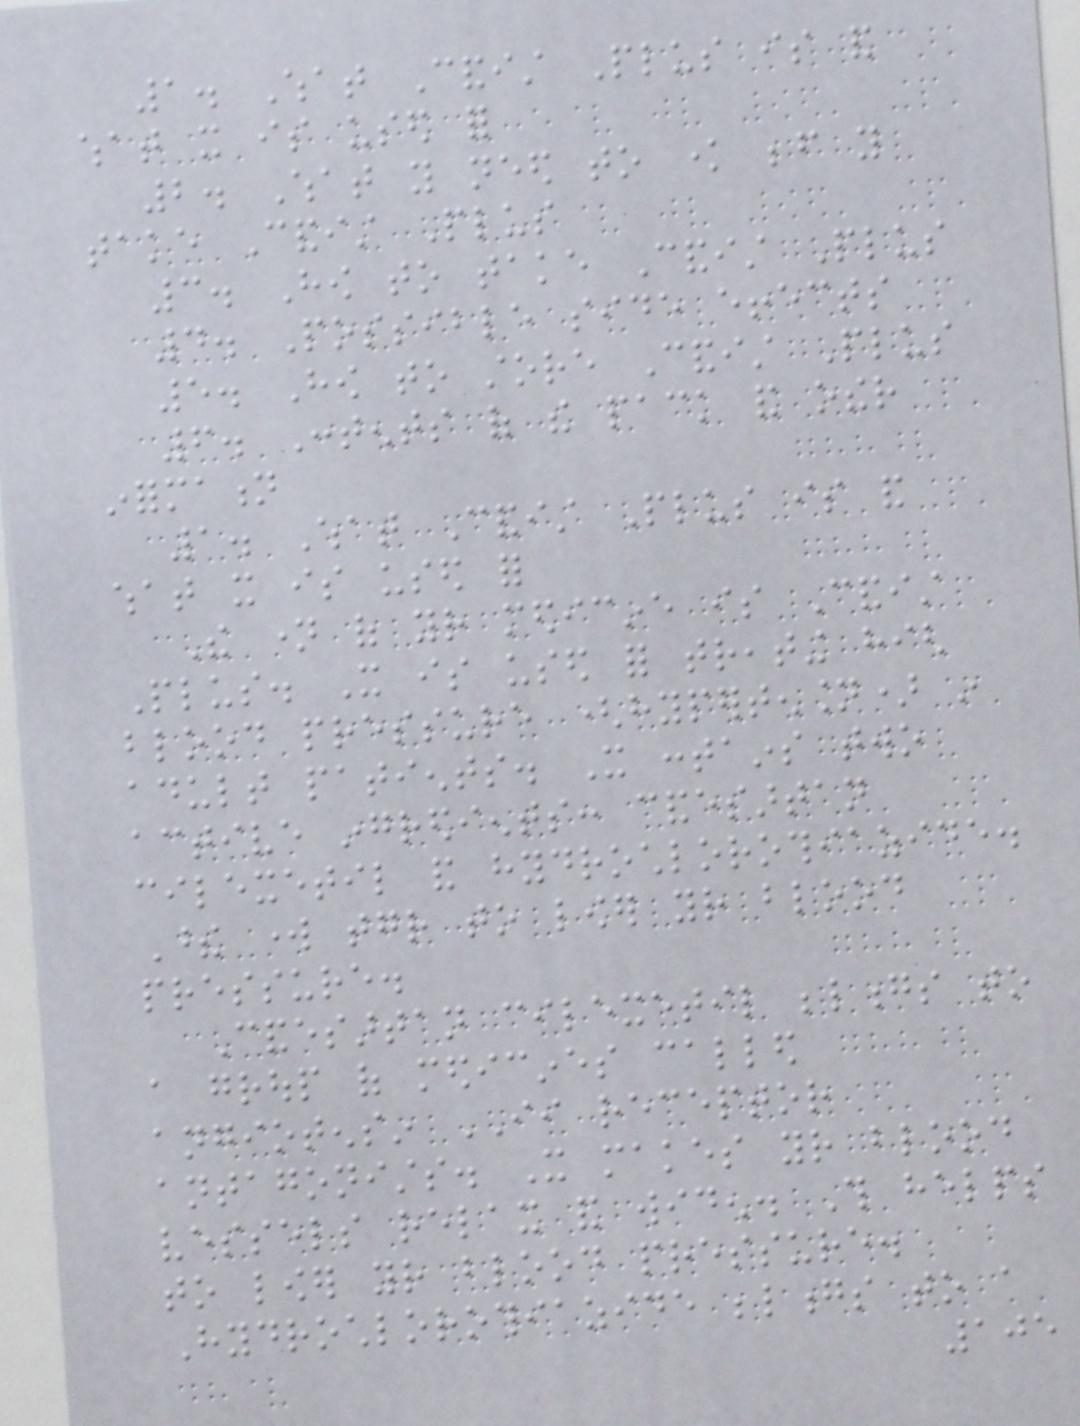1. What Candist Plus is and
what it is used for
2. What you need to know before you
take Candist Plus
3. How to take Candist Plus
4. Possible side effects
5. How to store Candist Plus
6. Contents of the pack and other
information
1. What Candist Plus is and
what it is used for
The name of your medicine is Candist
Plus. It is used for treating high
blood pressure (hypertension) in
adult patients. It contains two
active ingredients: candesartan
cilexetil and hydrochlorothiazide.
These work together to lower your blood
pressure.
Candesartan cilexetil belongs to
a group of medicines called
angiotensin II receptor
antagonists. It makes your blood
vessels relax and widen. This helps
to lower your blood pressure.
Hydrochlorothiazide belongs to a
105
